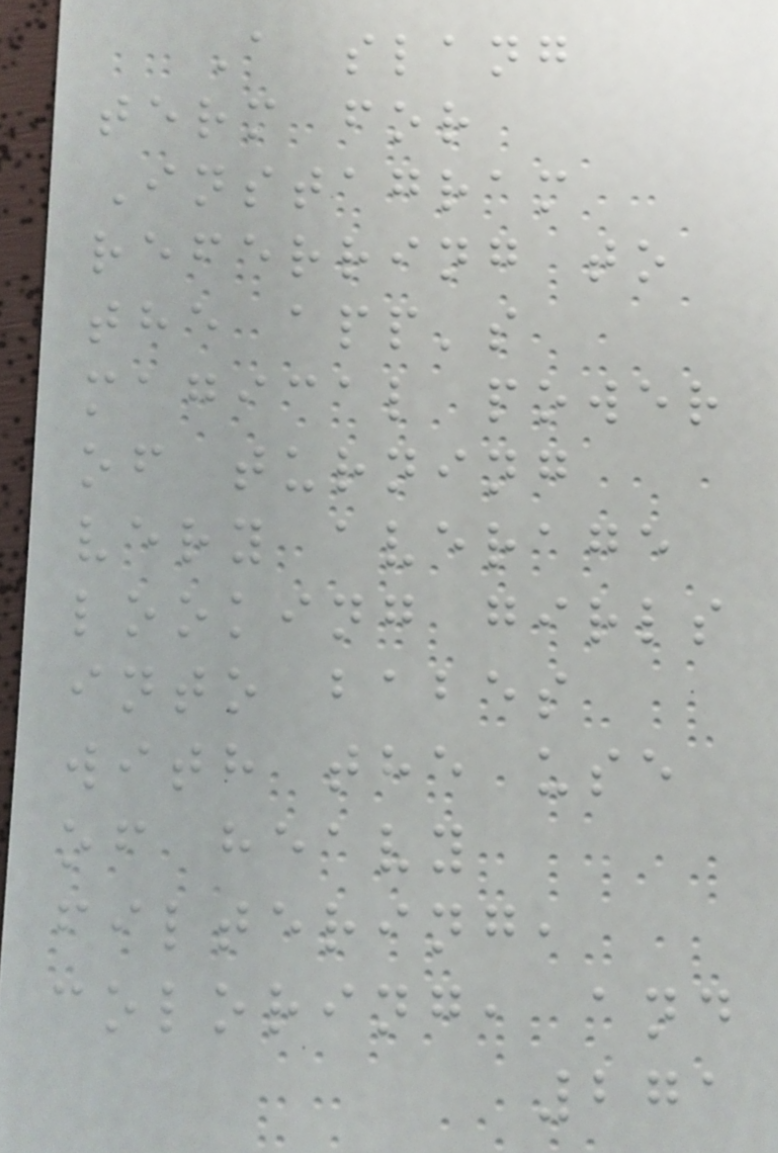A slang
term for
Instagram
referring to
the app's
magical power
of turning
very average
looking girls
into babes
with the use
of heavy
filtering,
coloring, and
271
